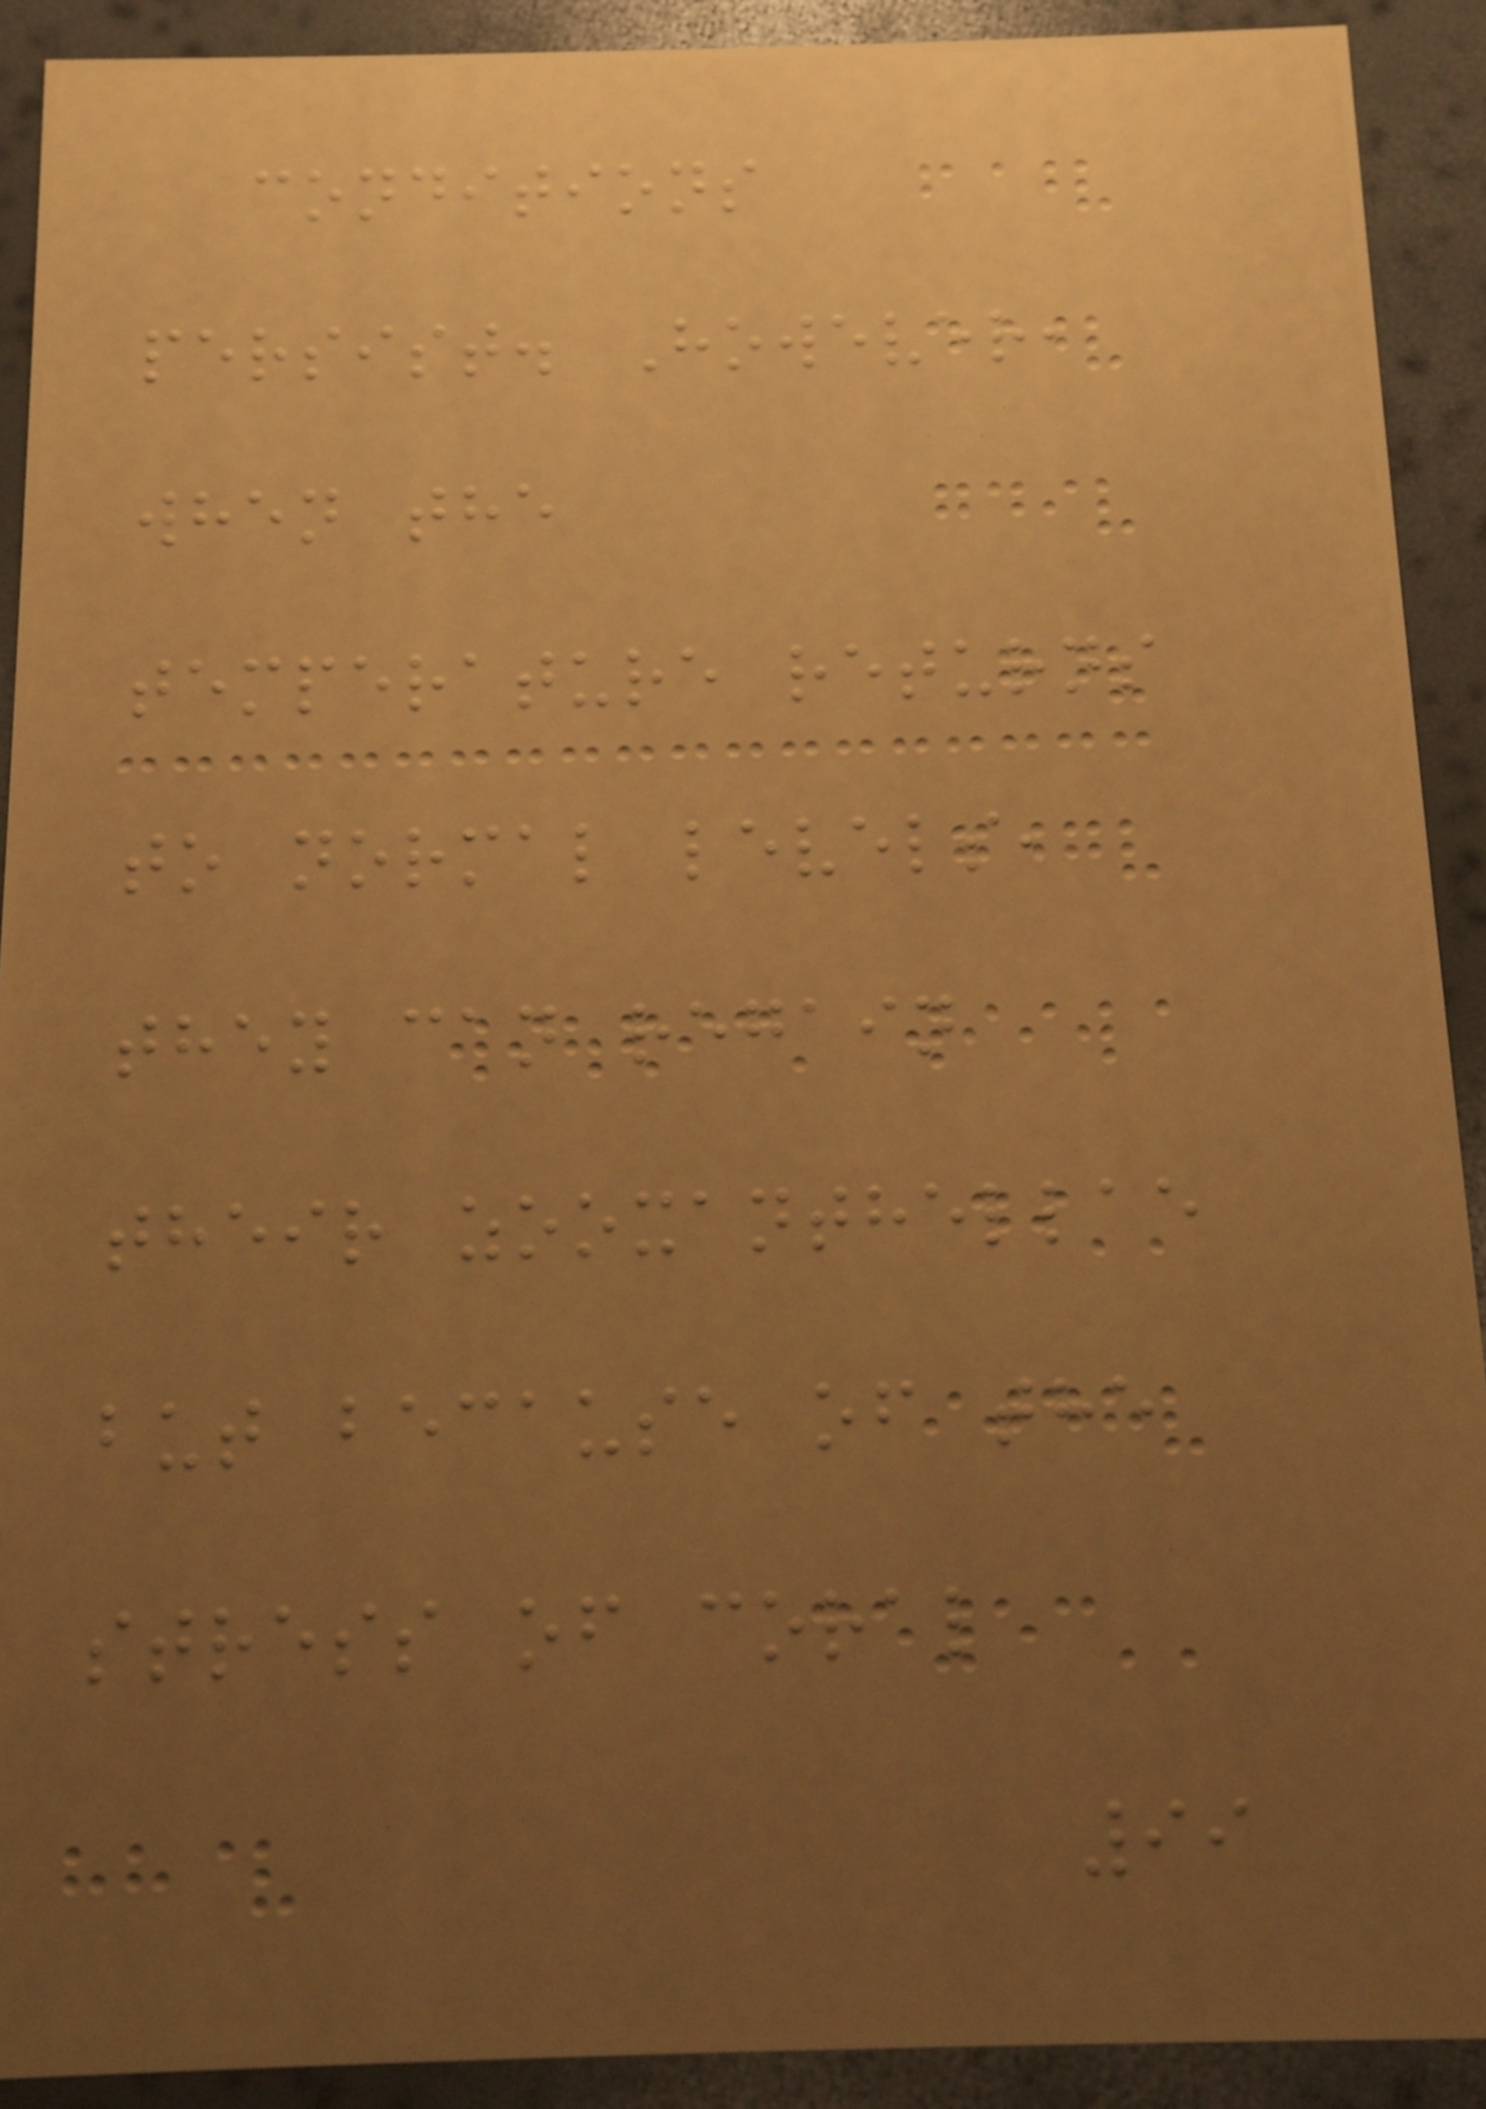conditions
persist. However,
when the
temperature returns
to normal levels,
they can regain
their zooxanthellae
but because of the
stress of coral
99
